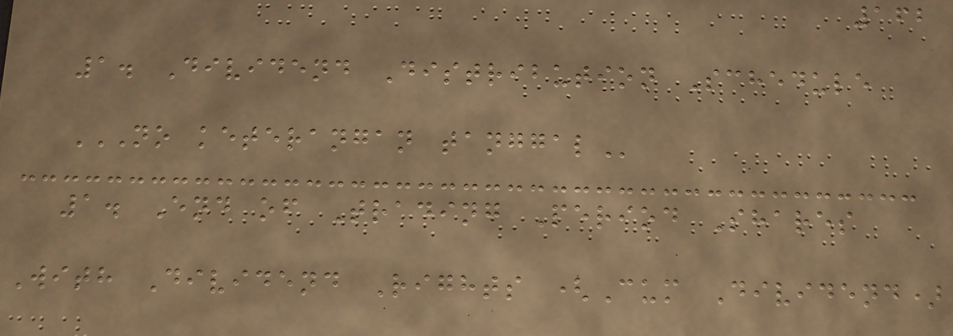162
1. Dividend Distribution Schedule
NO KETERANGAN TANGGAL
1. End of Trading Period Shares
With Dividend Rights (Cum Dividend)
